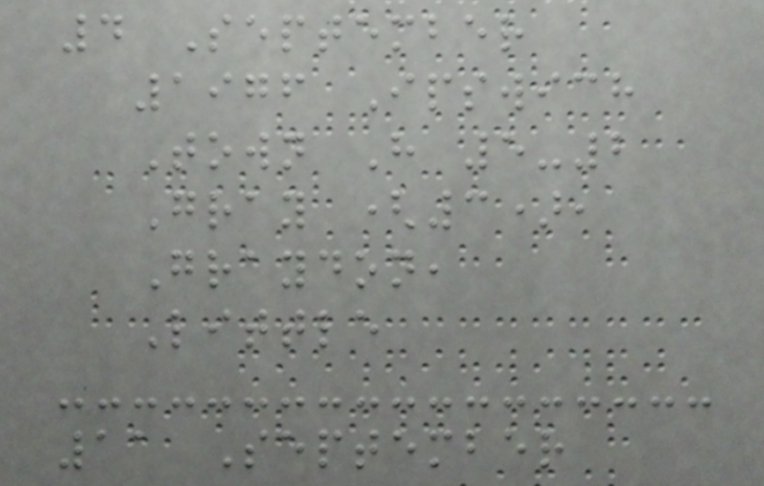4 September
1976 Ipswich
Town H 5-2
Gray (3),
Graydon,
Little
11 September
